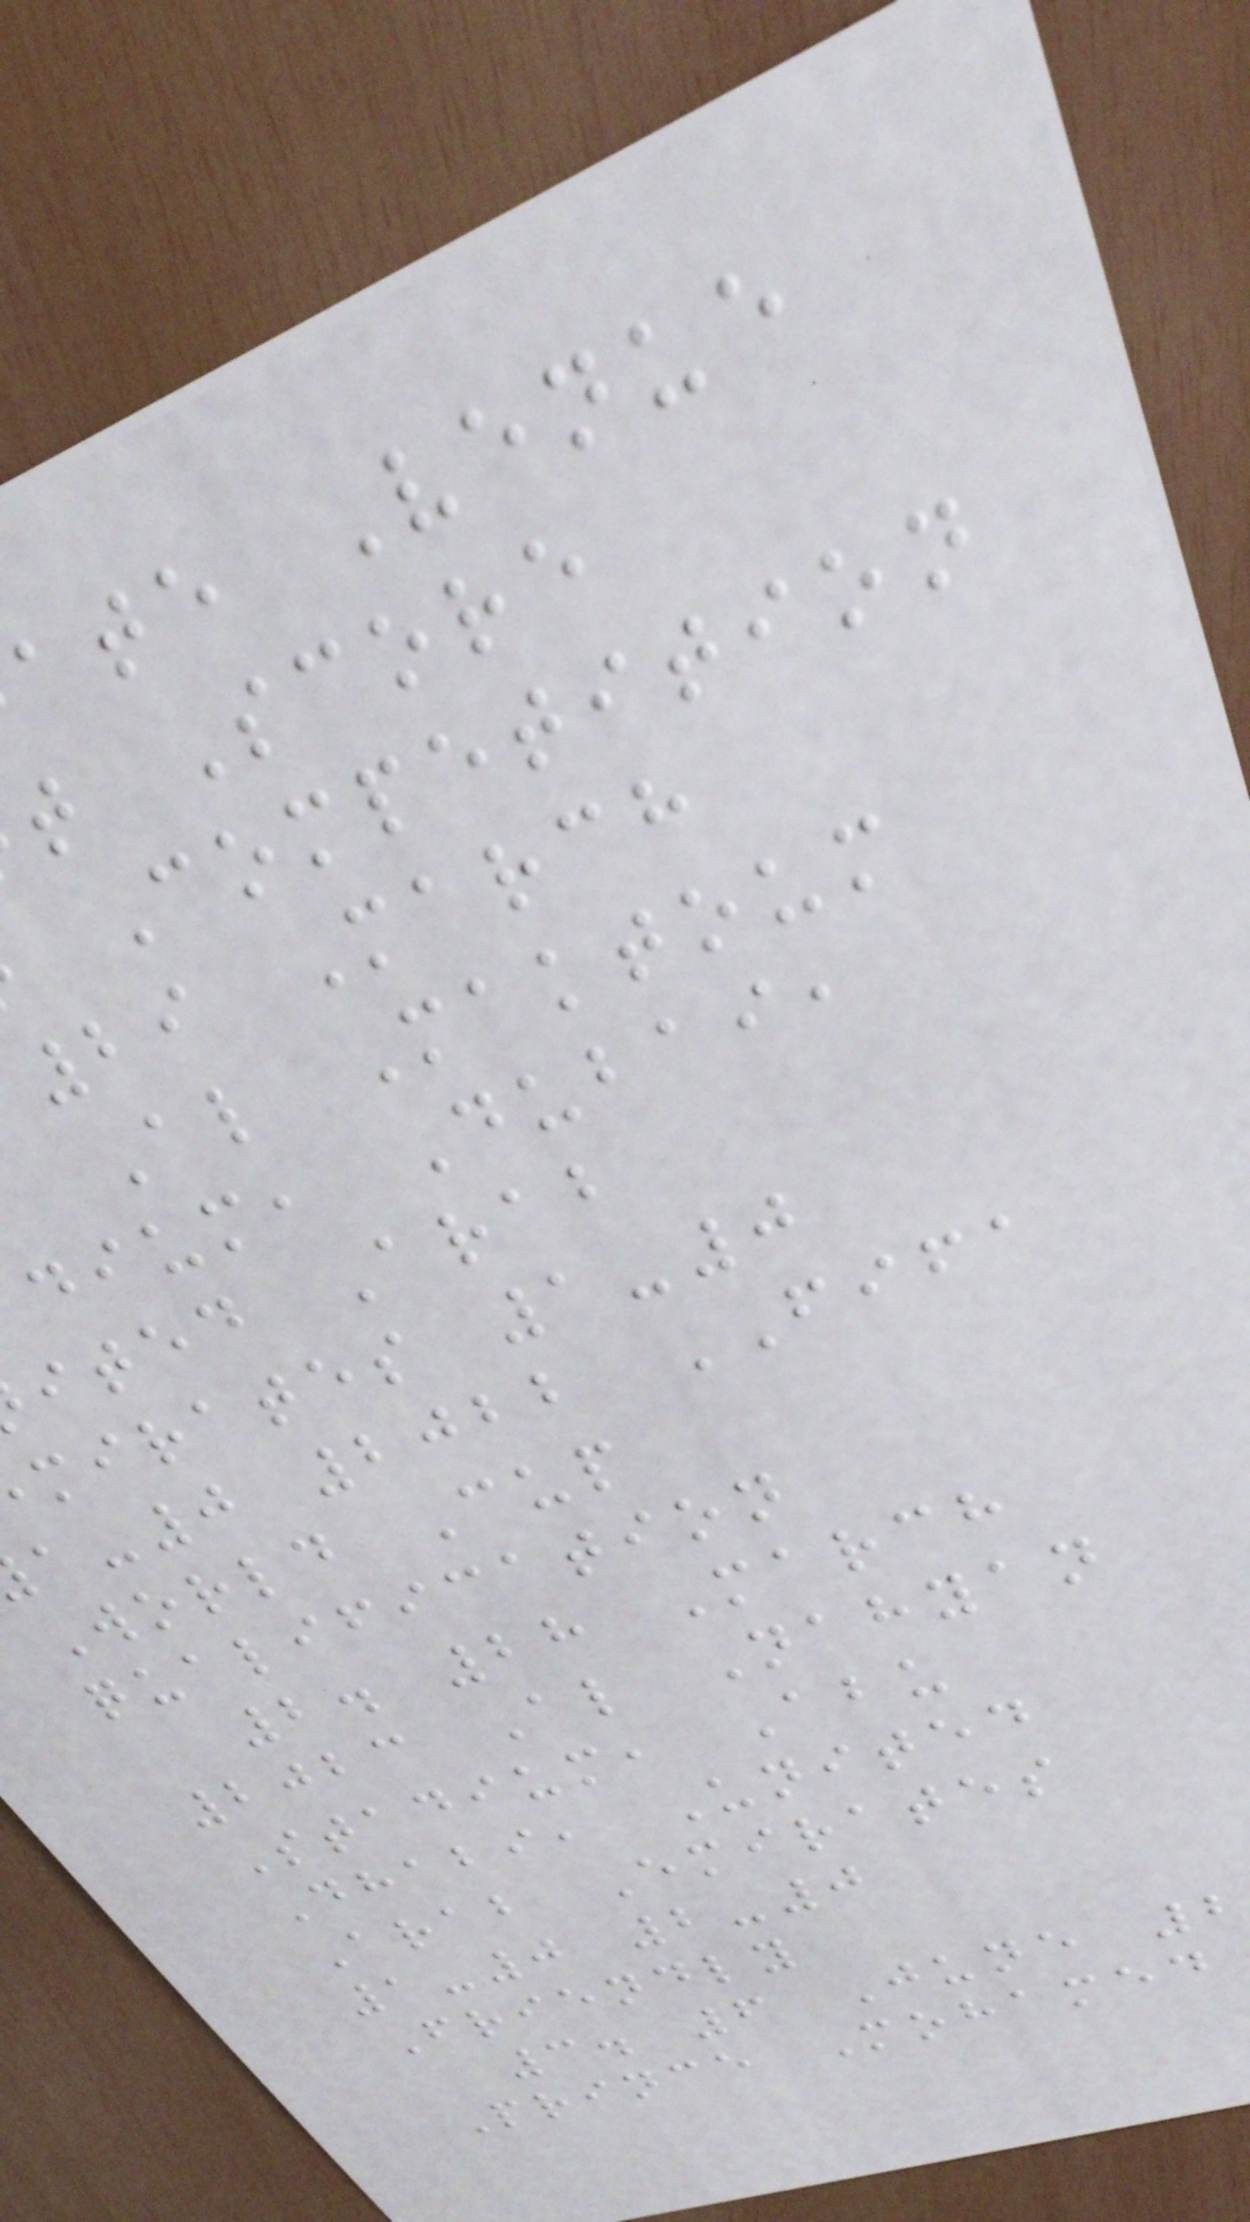ate Venue
t Score
Competition
29 March
Al Maktoum
dium, Dubai,
ited Arab
mirates 1-0
-0 2022 FIFA
World Cup
qualification
2. 28 March
2023 Al Nahyan
Stadium, Abu
Dhabi, United
Arab Emirates
1-0 2-0
Friendly
3. 6 June 2
Prince Mohamed
